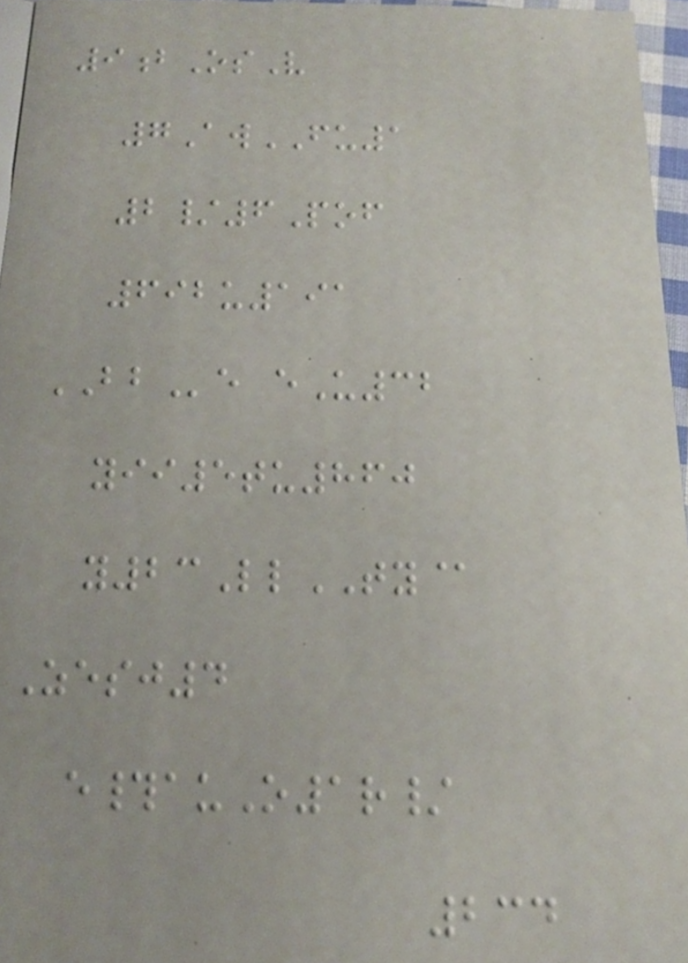9bOsV
7AwFU1
2/6Pof
692u191
BBe eU32
yii5tu860
y23LlTY@
Zesj4
e#auO1r/
234
